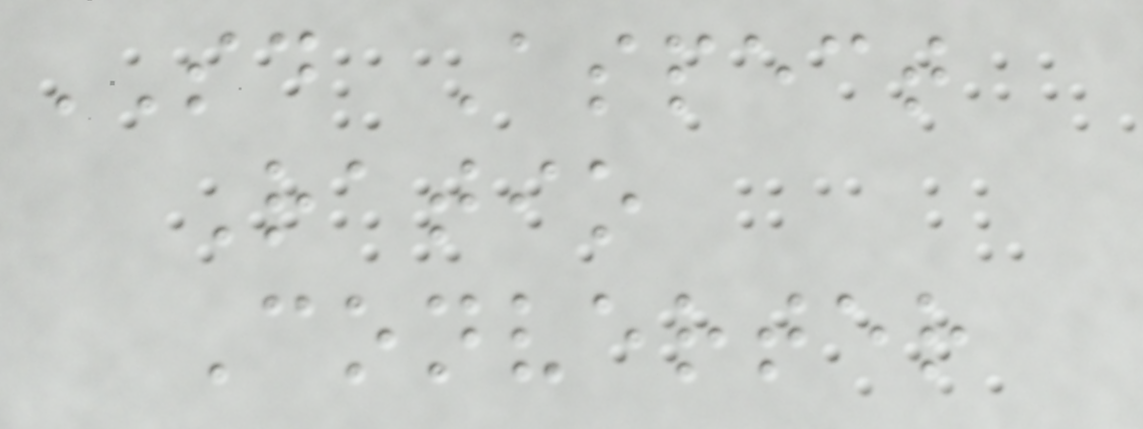SD Aspect
Ratio
Converter
